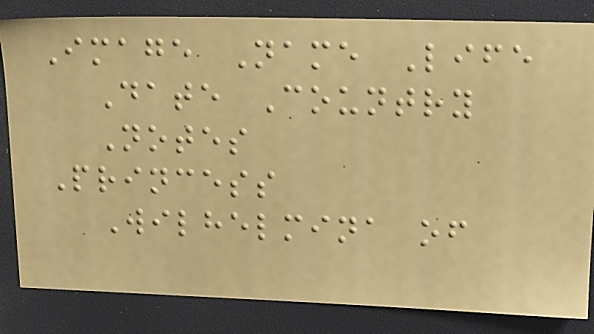Image Name Life
Date Country
Notes
Princess
Wilhelmina of
